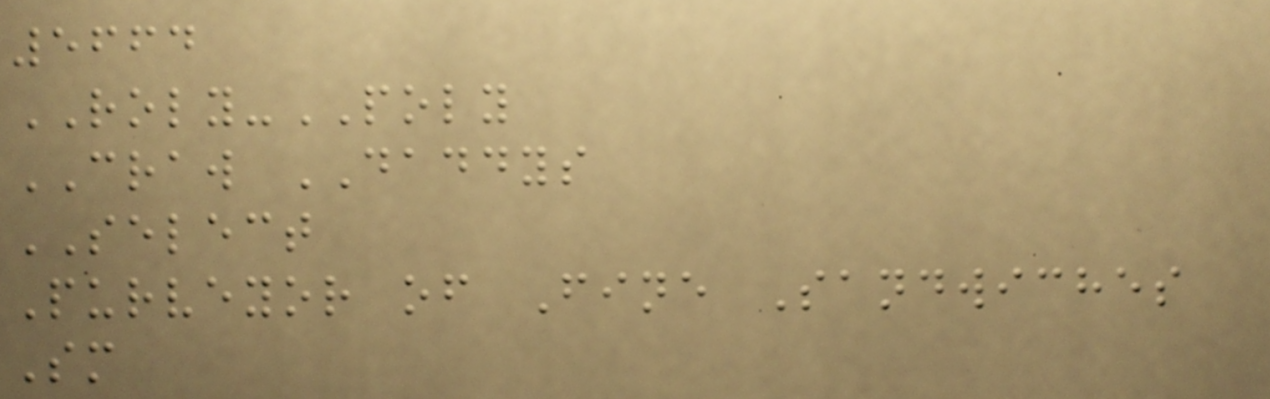5664
ROLY-POLY
CRAW DADDYS
SELECT
Purveyor of Fine Sandwiches
Sm
